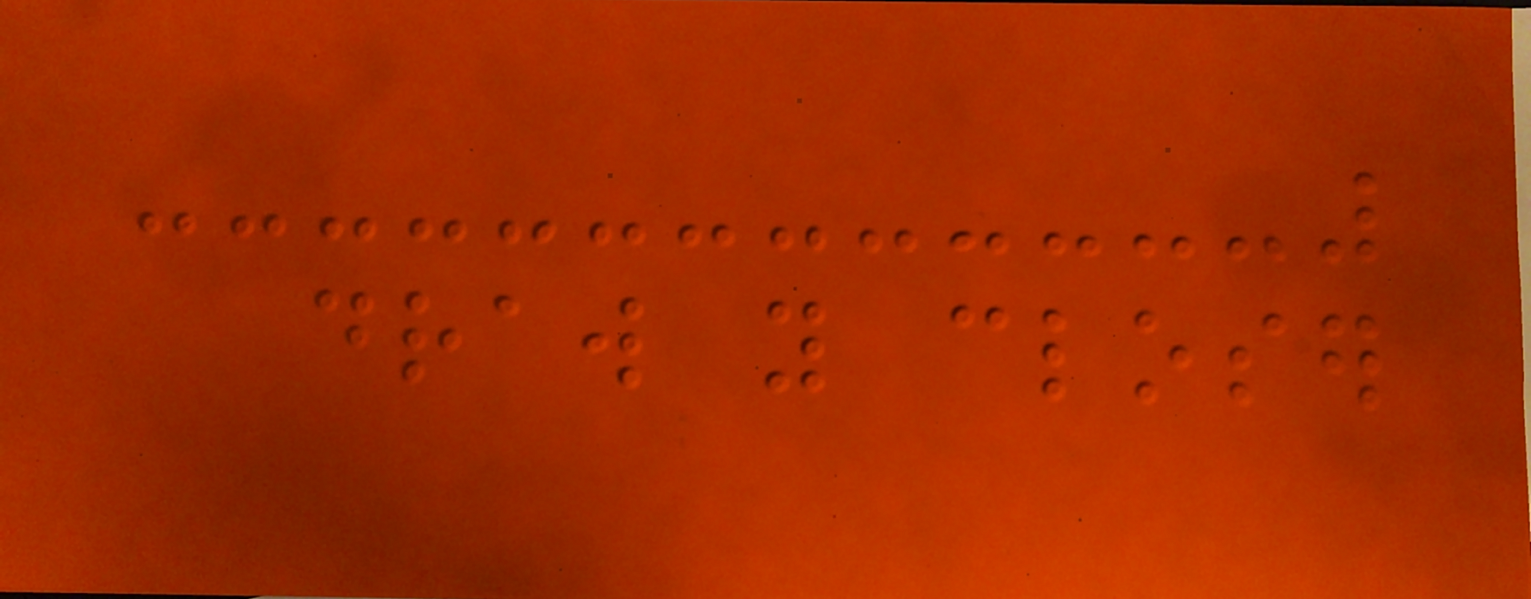draw you closer
